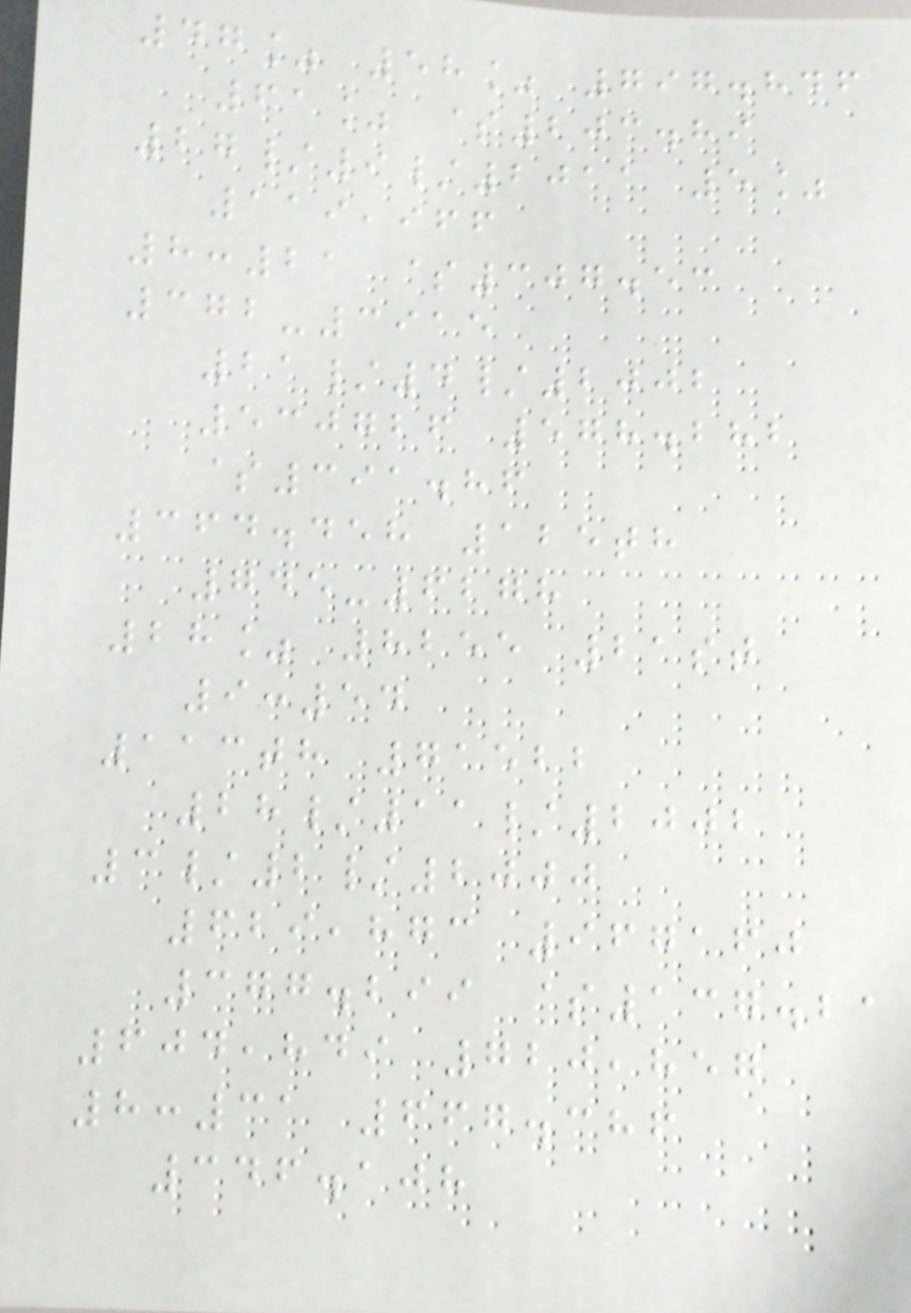47% 58% 797.846
61% $203.89
27/9/2011 5%
119,966
8:21 $307.53
372-3915
21/4/2002
530726 578.282
$391.86
364.458 125th
745-6278
28% 8255 21st
9:54
113th 71522
28/11/2002
3/2/2000
629,873 967160
377.299 $137.21
604,849 720,857
8:31 667.386
346.108
